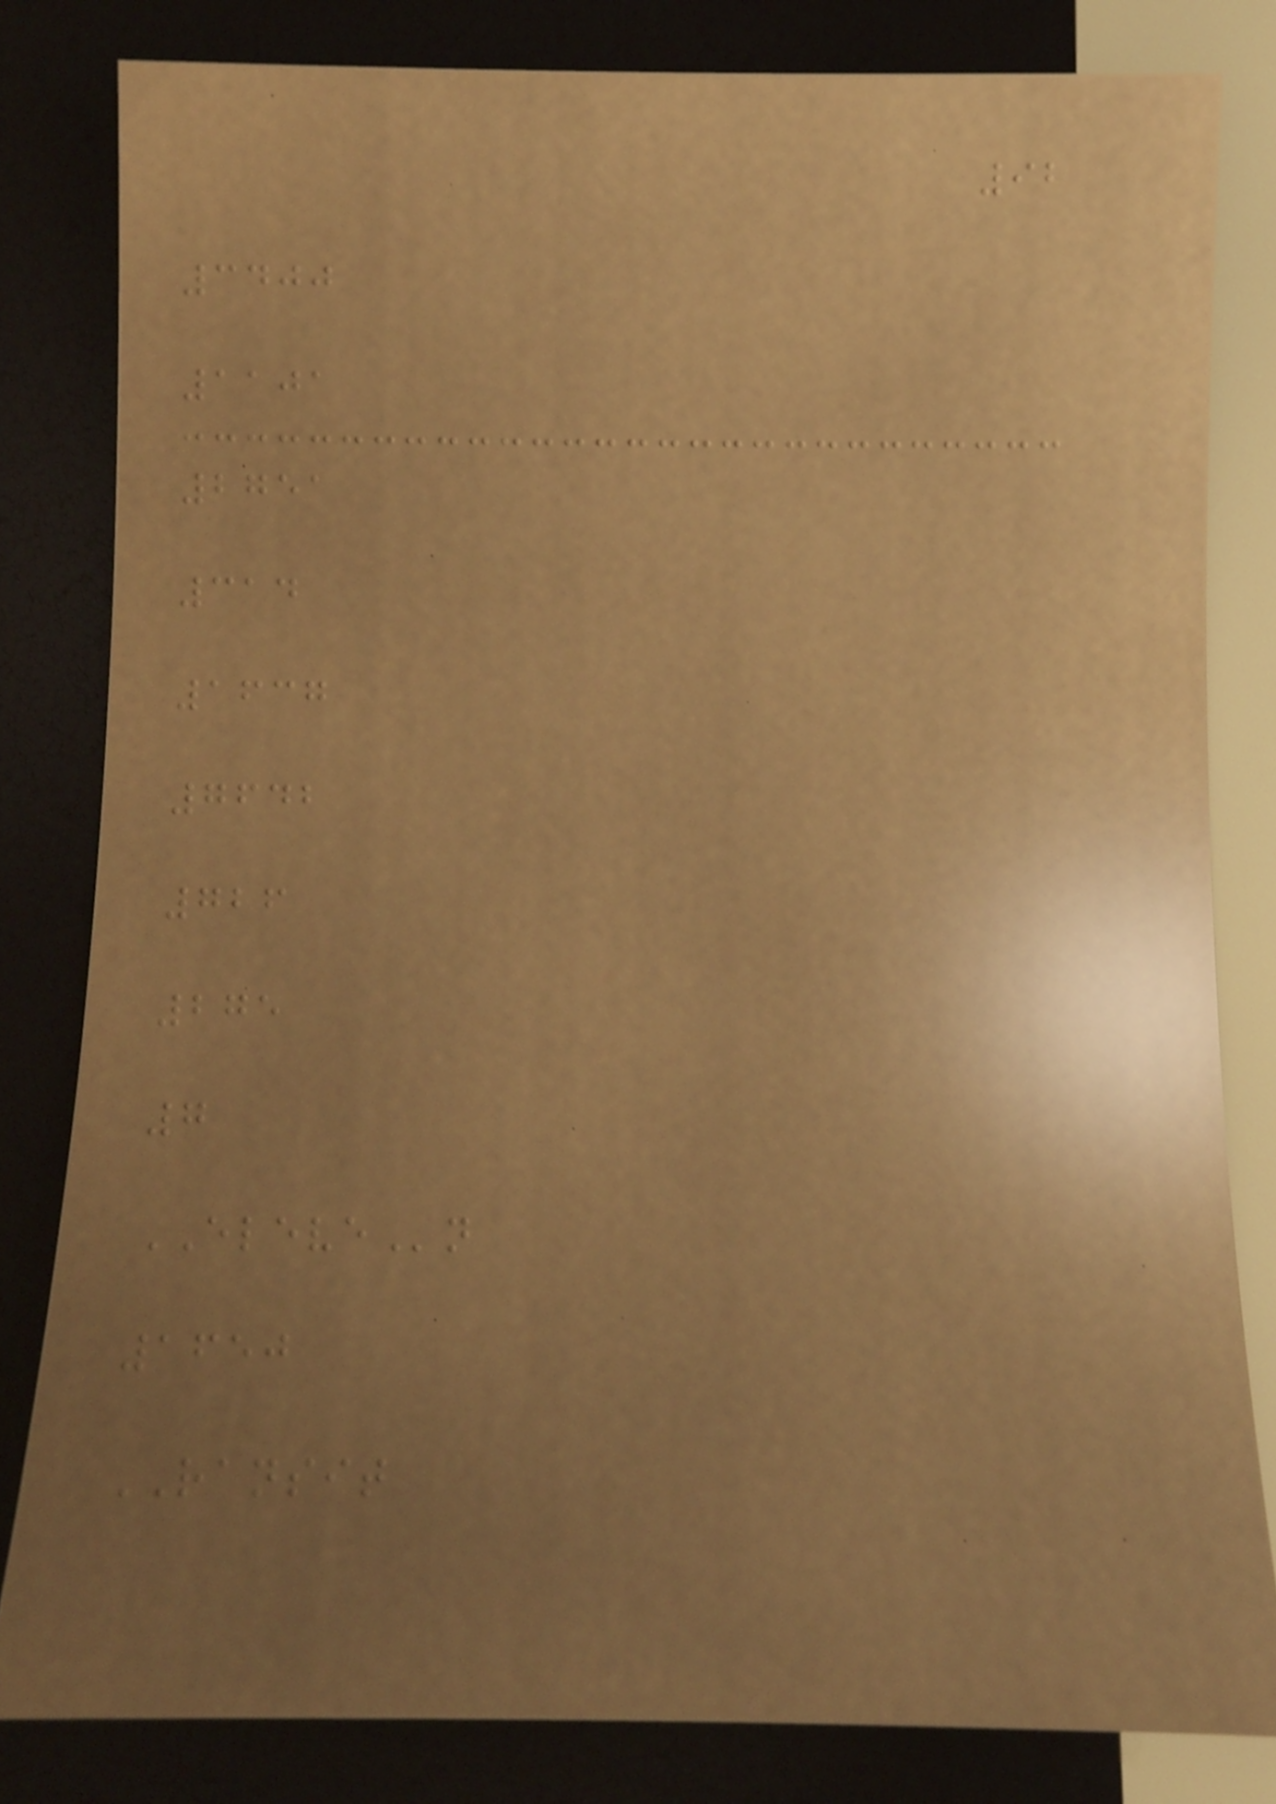92
3400
1101
2751
314
1637
7642
726
275
7
ELEVEn
1650
RANSIT
